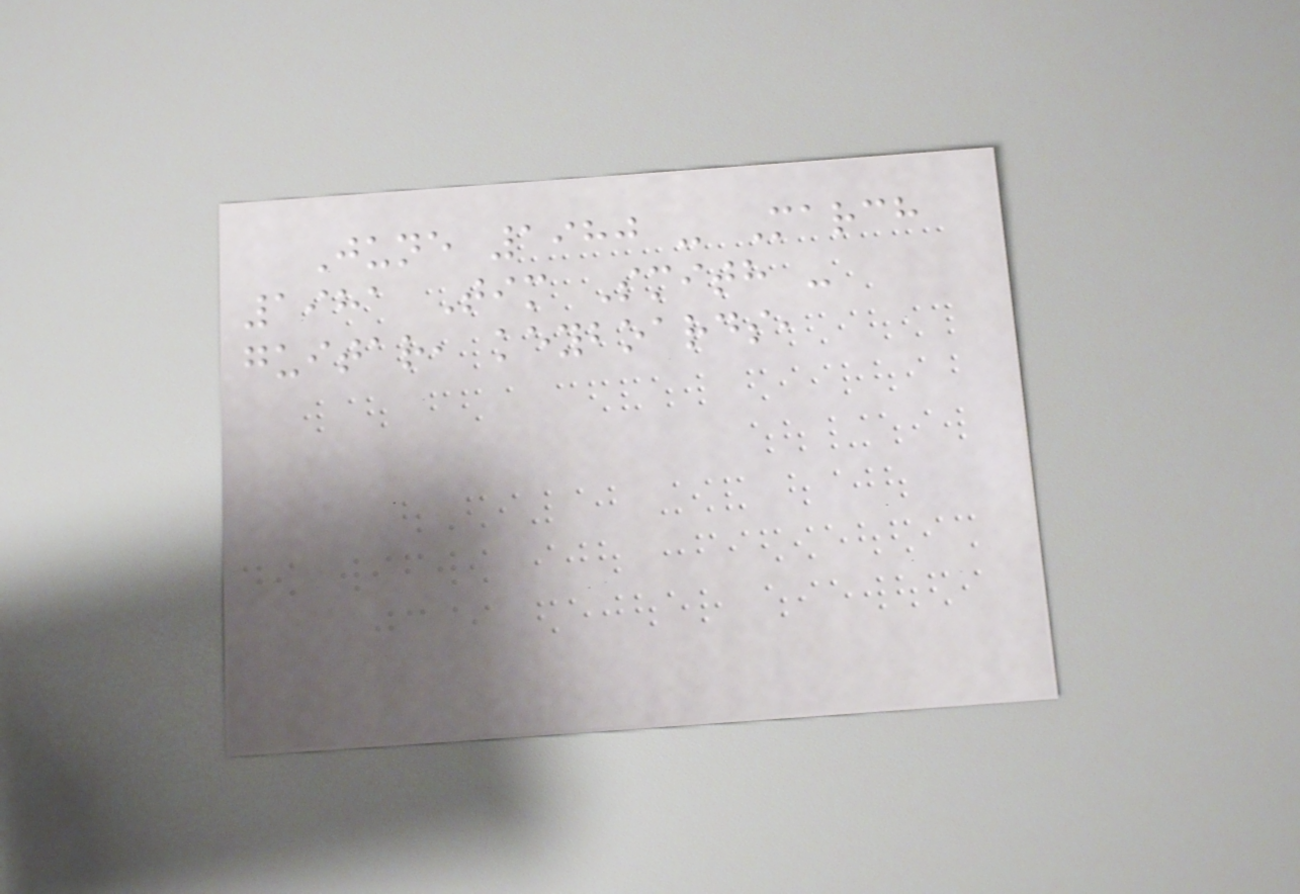June 1980 - March
1981 Tim Smith -
guitar, keyboards,
